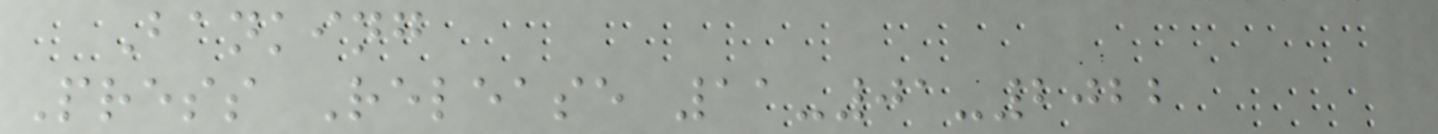Banking
Press Release 11-01-2022
